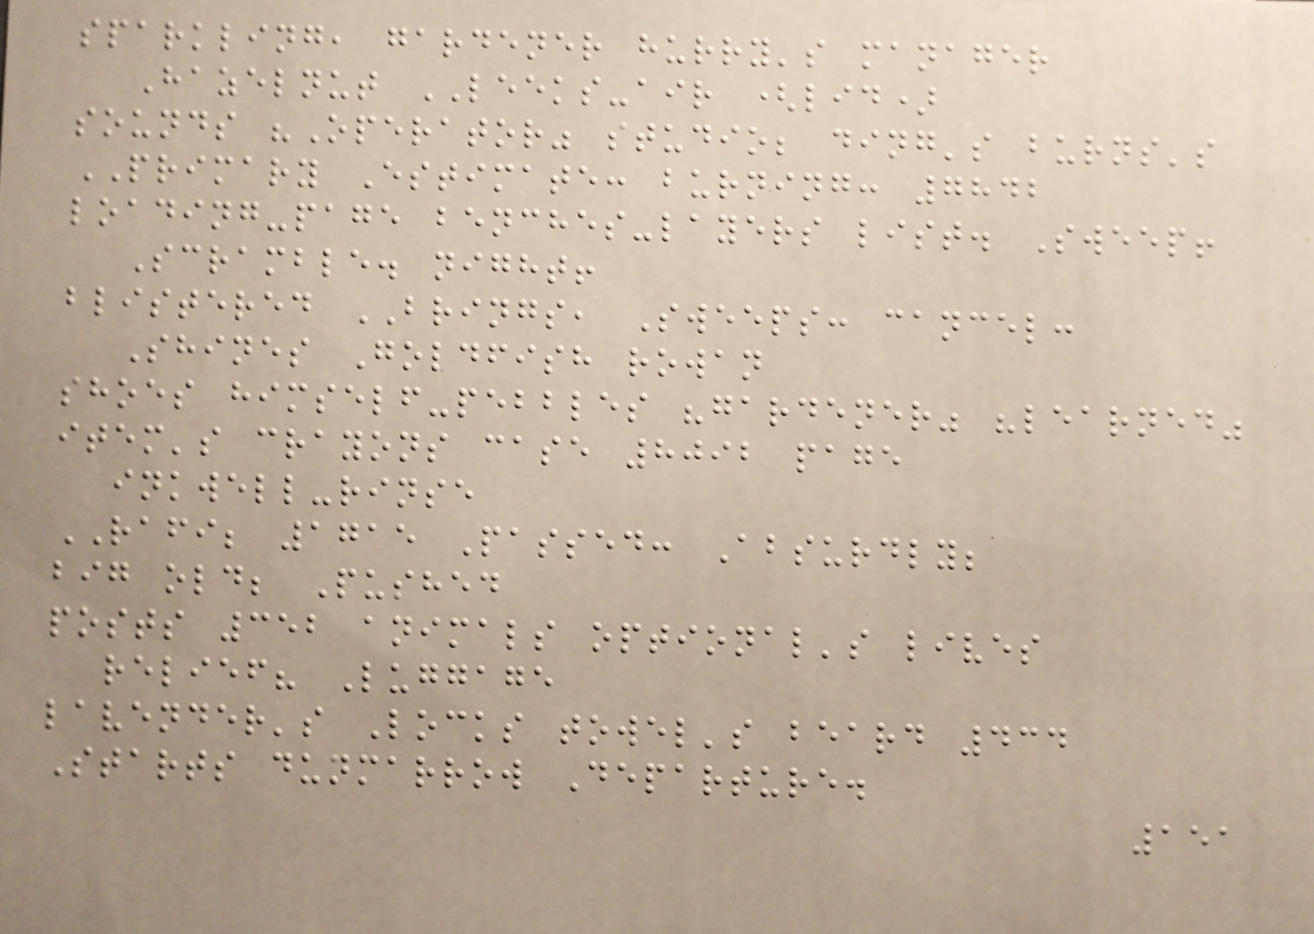sparkling, gardener hurry's manager
Hazelnut LEEKS-air (lid)
sounds "Operator" studio; ding's burns's
PRIMARY Estimate: burning: 7842
loading-page benches-layers list. Sweep!
Scramble. night!
blistered BRINGS, Sweeps: cancel:
Shines Goldfish rowan
shoes himself-pebbles "gardener" "learned"
item's crayons case 8092 page
inkwell-rinse
RAFI; 1715 Passed: Absurdly;
big old; Pushed
posts 352 animals optional's lives
relief? Luggage
lavender's Locks towel's beard 434
Starts dunmarrow Departure.
151
